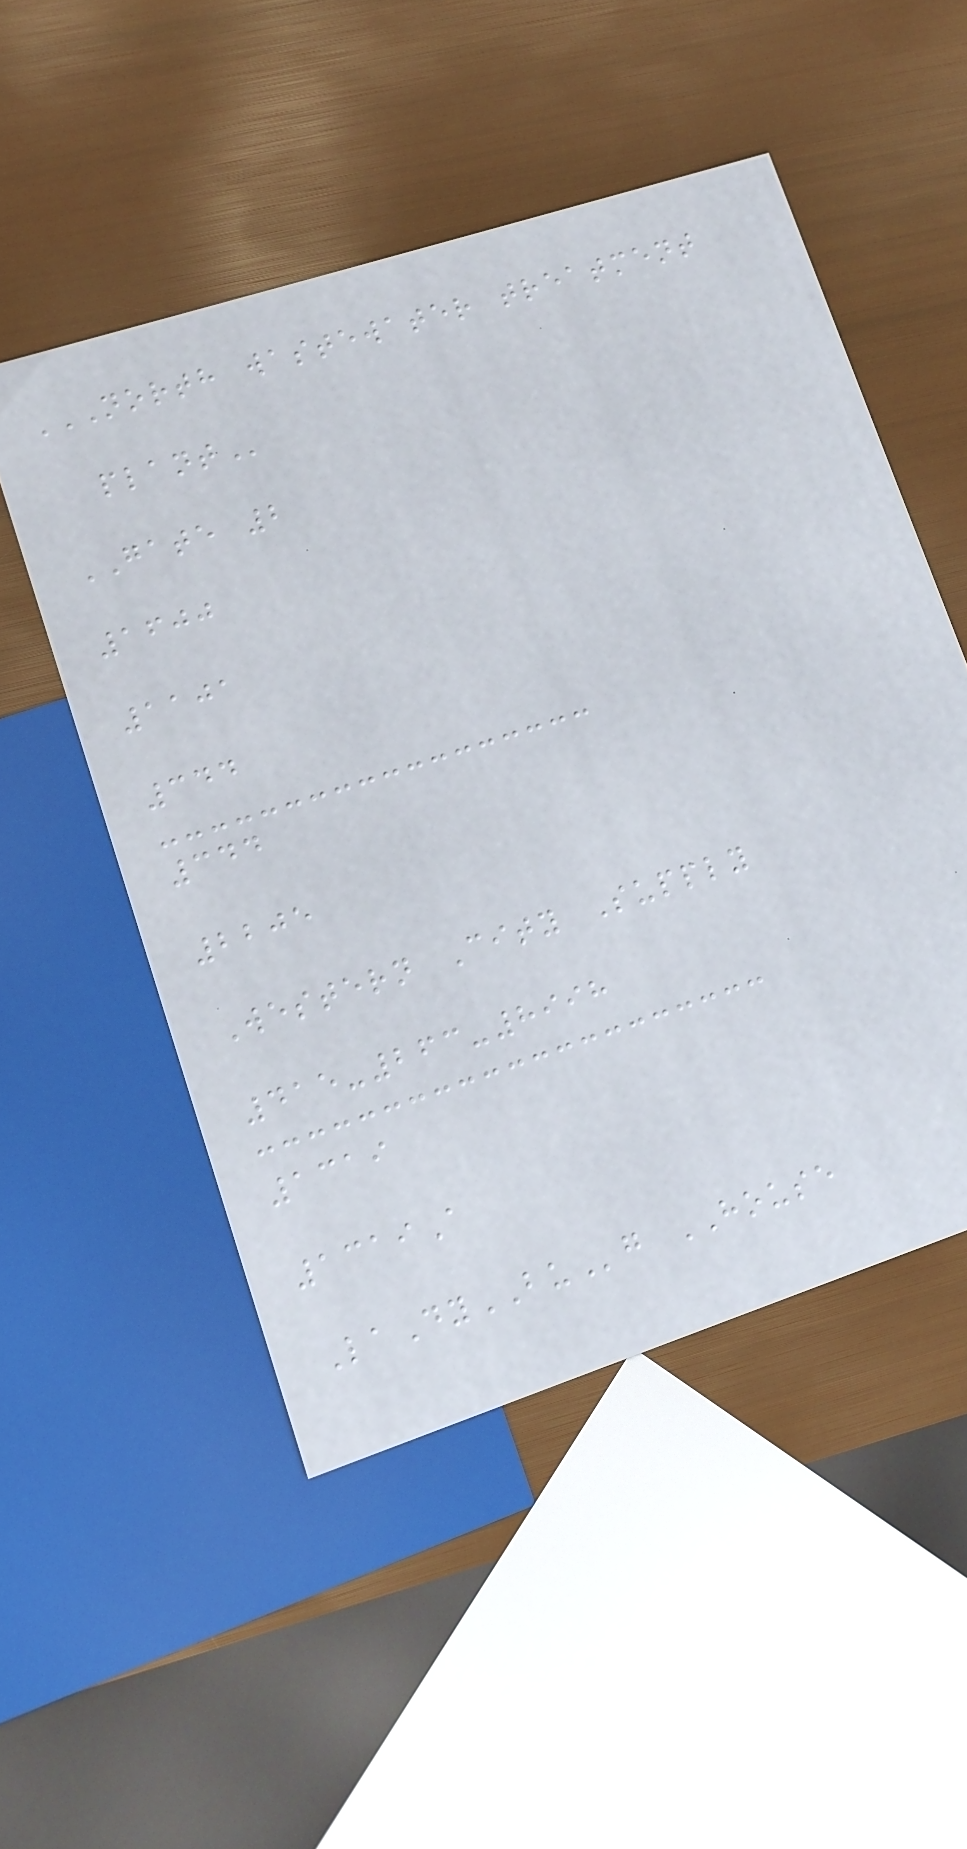NORTH WASTEWATER TREATMENT
PLANT
GATE 2
1600
1101
344
344
2205
Western City Supply
415-263-8998
1319
1319A
LaDyBUg HOUSE
